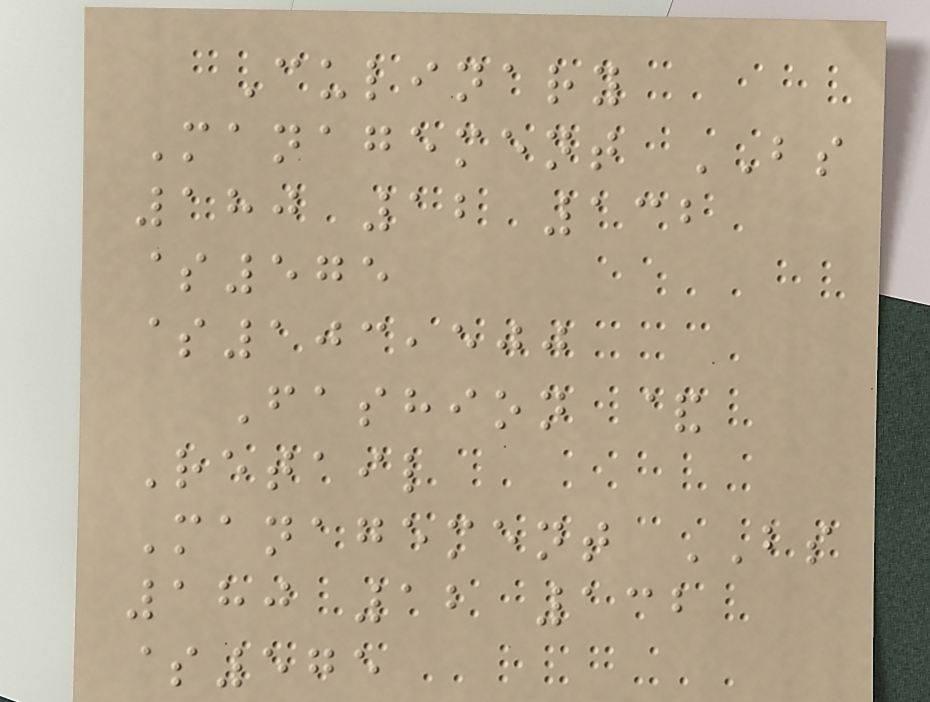Culinary
Management BS
180 12 132
$575
$103,500
Fashion &
Retail
Management BS
180 12 132
$575
